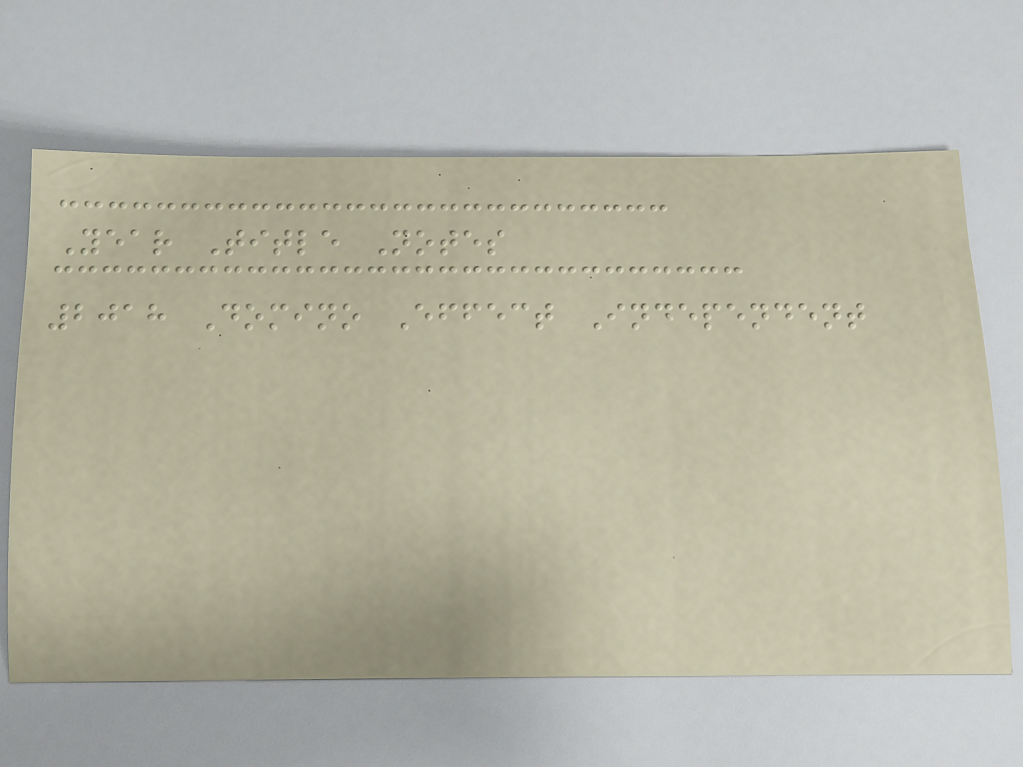Year Title Notes
2018 Domino Effect Independent
